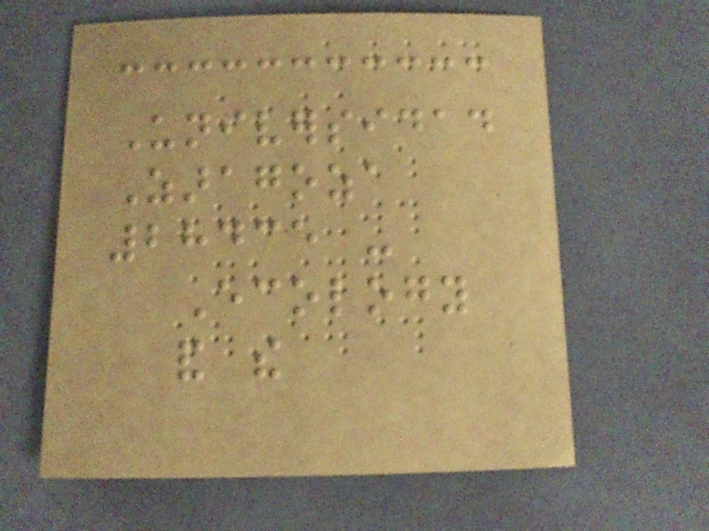Universidad
Zaragoza
28435 -
Ecology
and the
